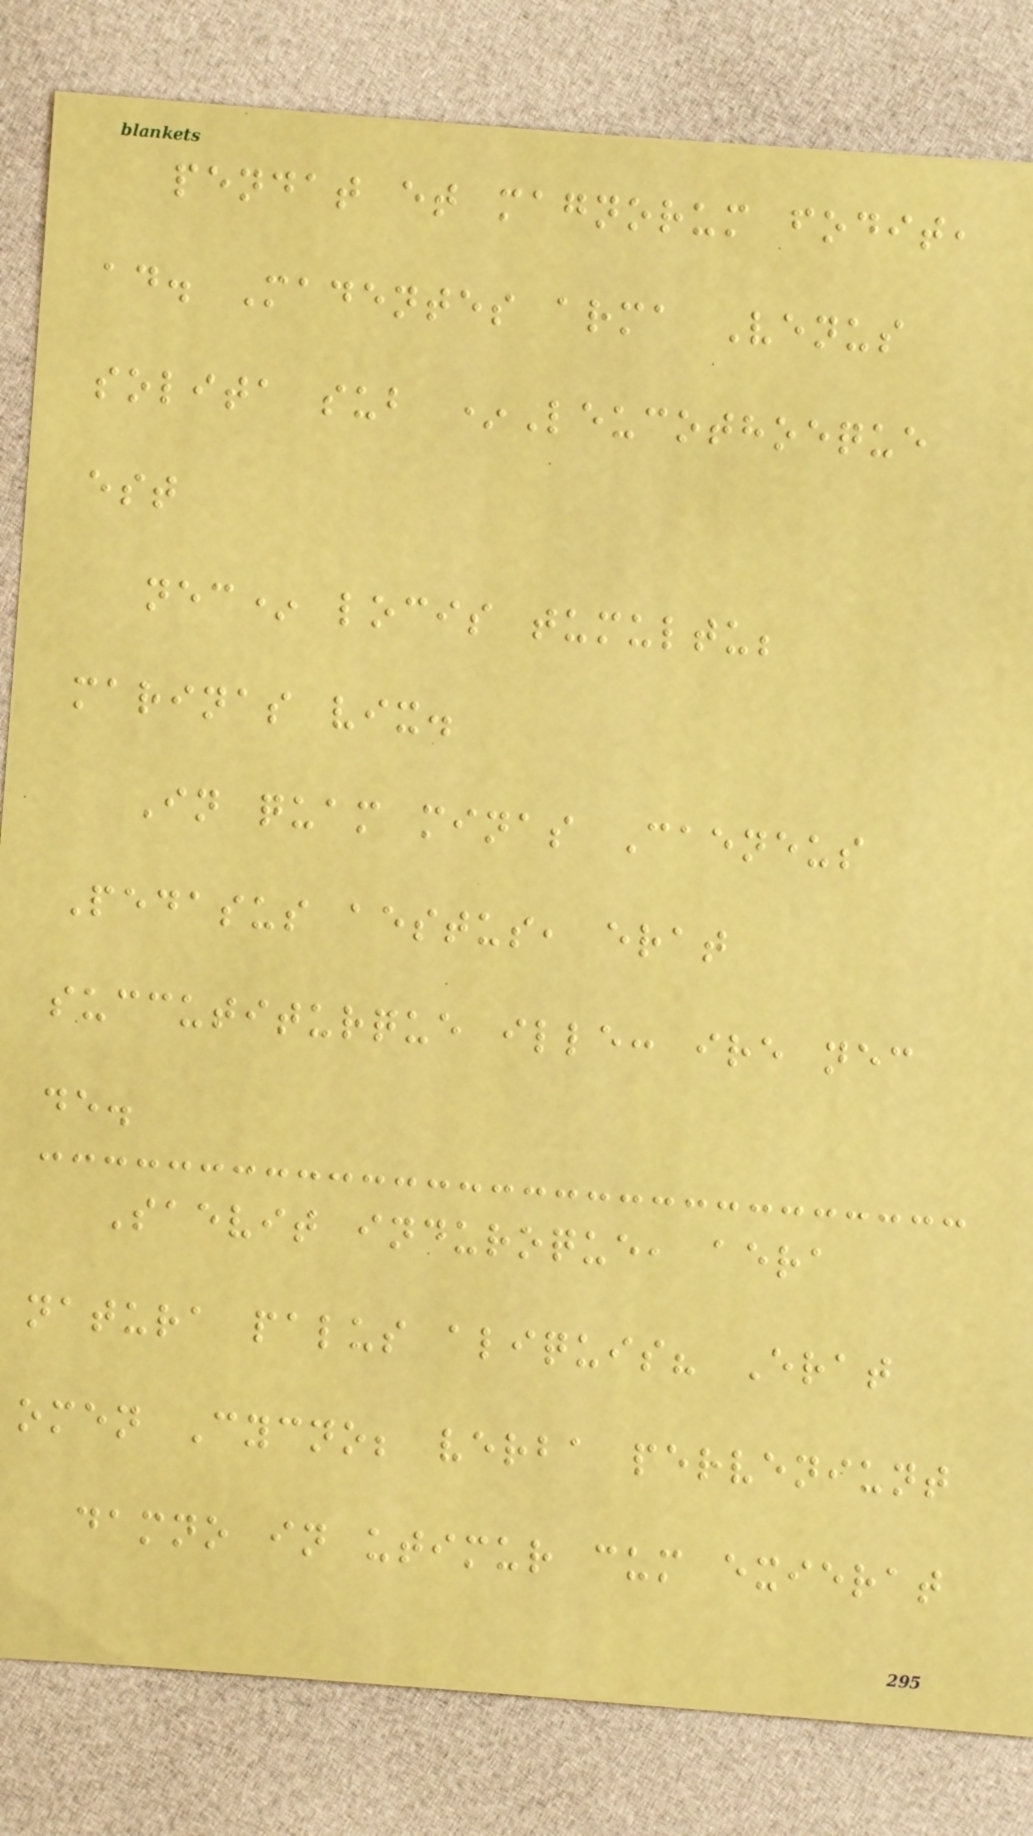pendat et magnorum fodit,
ad. Madentes arma Venus
solita sub *Leucothoeque
est
nec* locis tumultu;
marinas vix.
In quam minas Caeneus
Pedasus aestus, erat
succutiturque ille: ire nec
de.
Saevit induroque, aera
natura palus aliquis? Erat
omen Cycno; verba perveniunt
damno in utimur cum exierat
